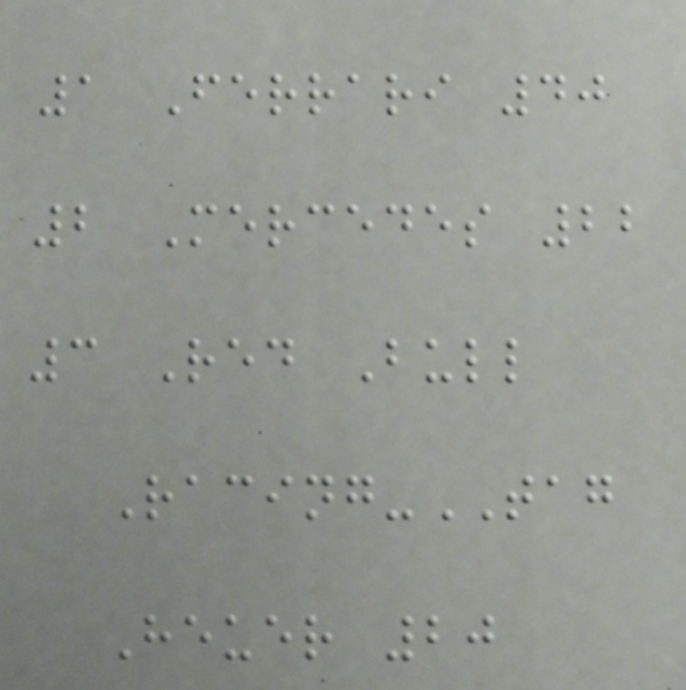1 Ferrari 40
2 Mercedes 22
3 Red Bull
Racing-TAG
Heuer 20
